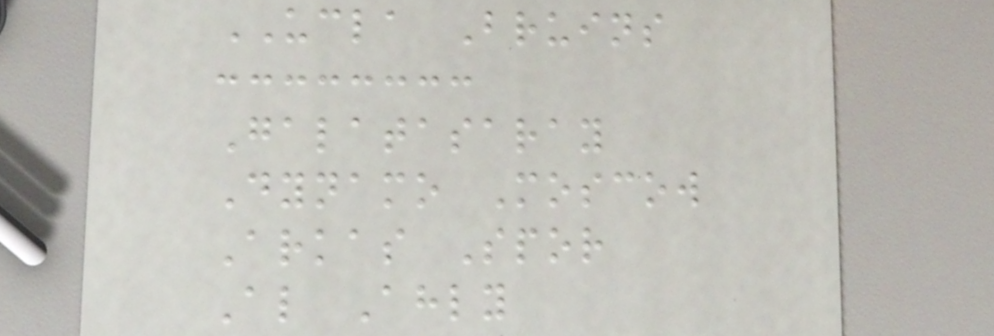UCLA Bruins
Galatasaray
Dynamo Moscow
Arkas Spor
Al Ahly
